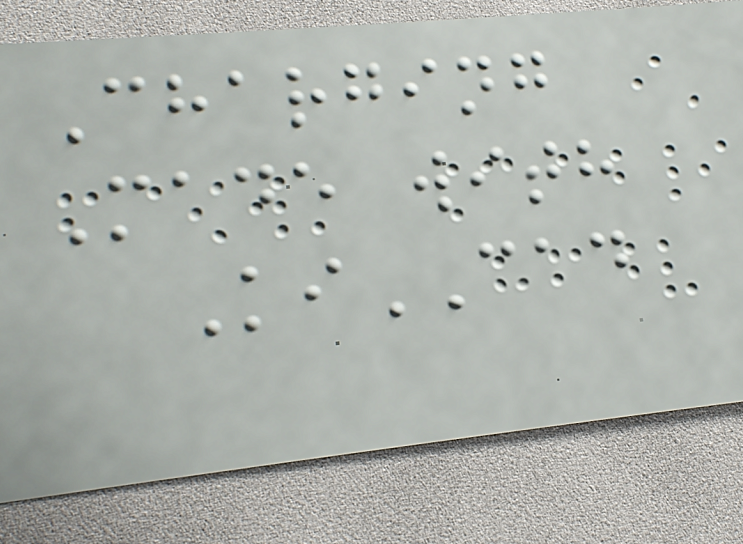Charging
Made with
KiCAD
